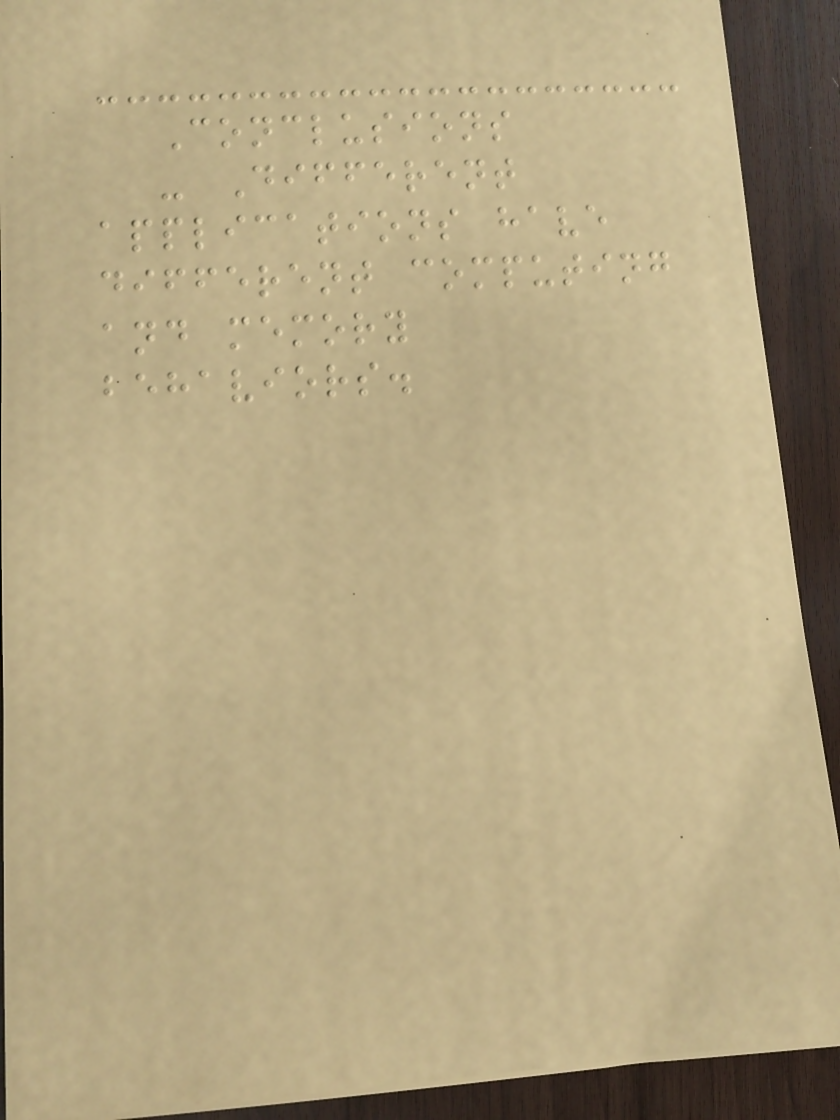Conclusions
- Different
applications have
different computing
and memory
behaviors.
